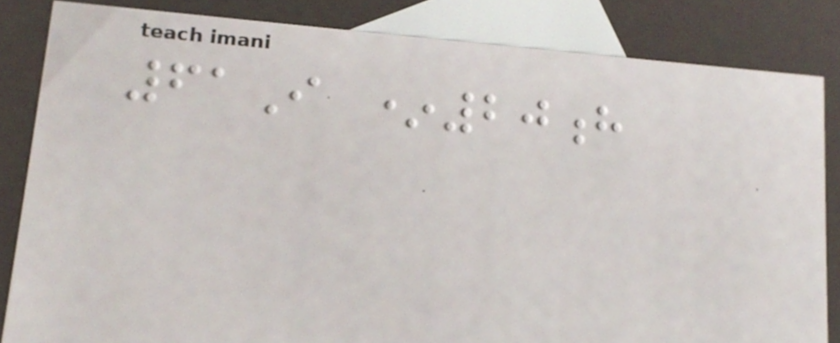61I *20h
